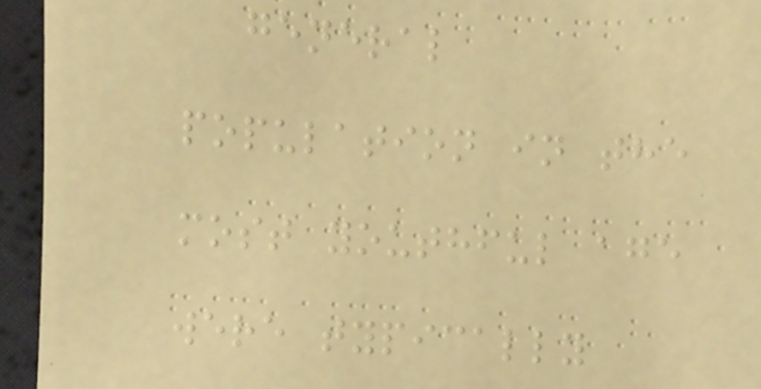general
population in the
most youthful age
were typically
